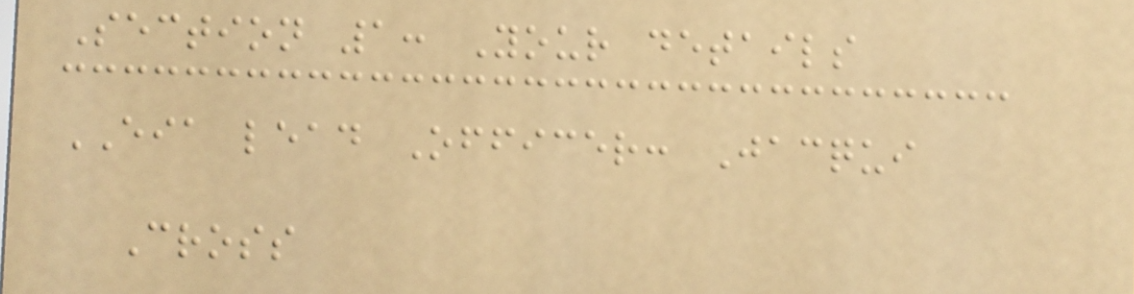Section 1: Your details
EIA lead Officer: Jacqui
Cross
